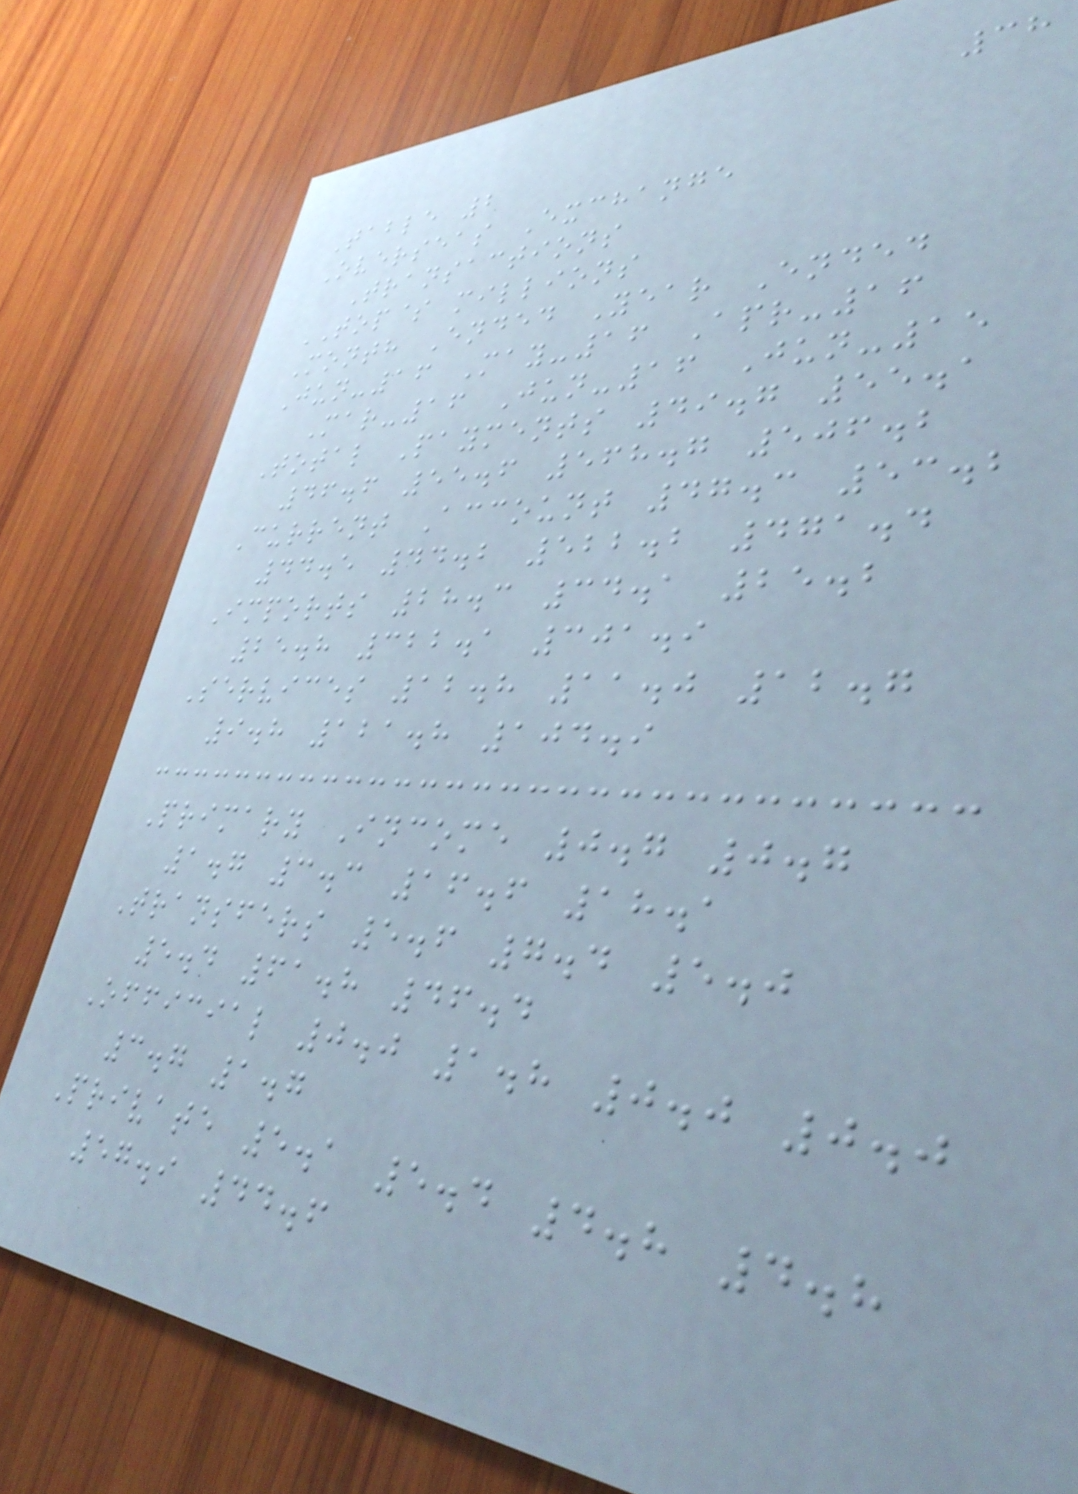38
Table 2
Overseas Exchange
Transactions
TOP$ millions
Month Ended Year Ended
Jun-16 May-16 Apr-16
Mar-16 Jun-16 Jun-15
Total Payments 49.7 55.1
46.6 55.6 568.7 506.2
Current Account 47.3 53.2
44.5 44.2 522.2 471.4
Imports 28.3 34.1 25.2
25.8 322.1 301.9
Services 12.8 11.0 12.7
9.8 121.8 104.9
Primary Income 0.7 0.7
1.7 3.3 16.6 18.1
Transfers 5.6 7.4 5.0
5.4 61.8 46.4
Official 0.0 1.8 0.0 0.0
3.7 1.7
Private 5.1 5.4 4.8 4.8
57.9 44.6
